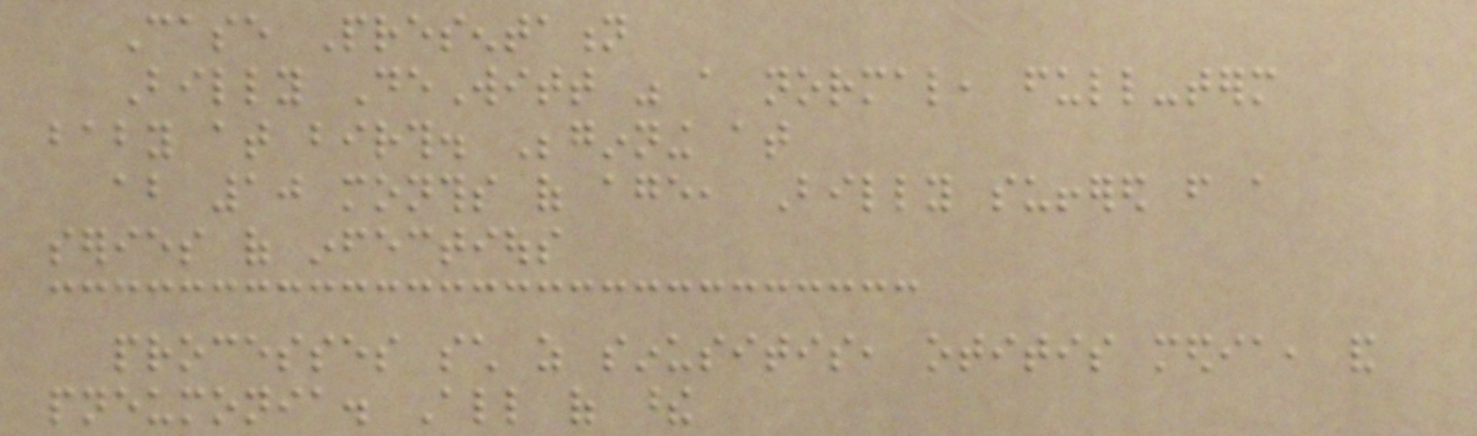Case Presentation
Billy DeWitt was a normal, full-term
baby at birth. Beginning at
about 10 months of age, Billy suffered from a
series of infectious
processes such as sinusitis, otitis media, and
pneumonia. All of these
